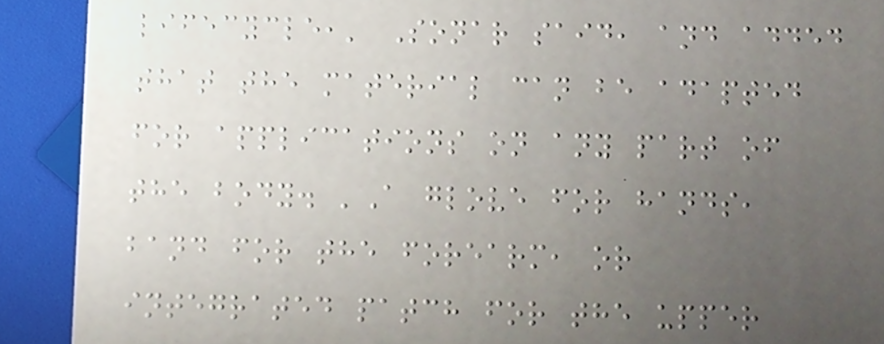lifecycle,' Sonar said, and added
that the material can be adapted
for applications on any part of
the body. 'A glove for hands,
band for the forearm, or
integrated patch for the upper
